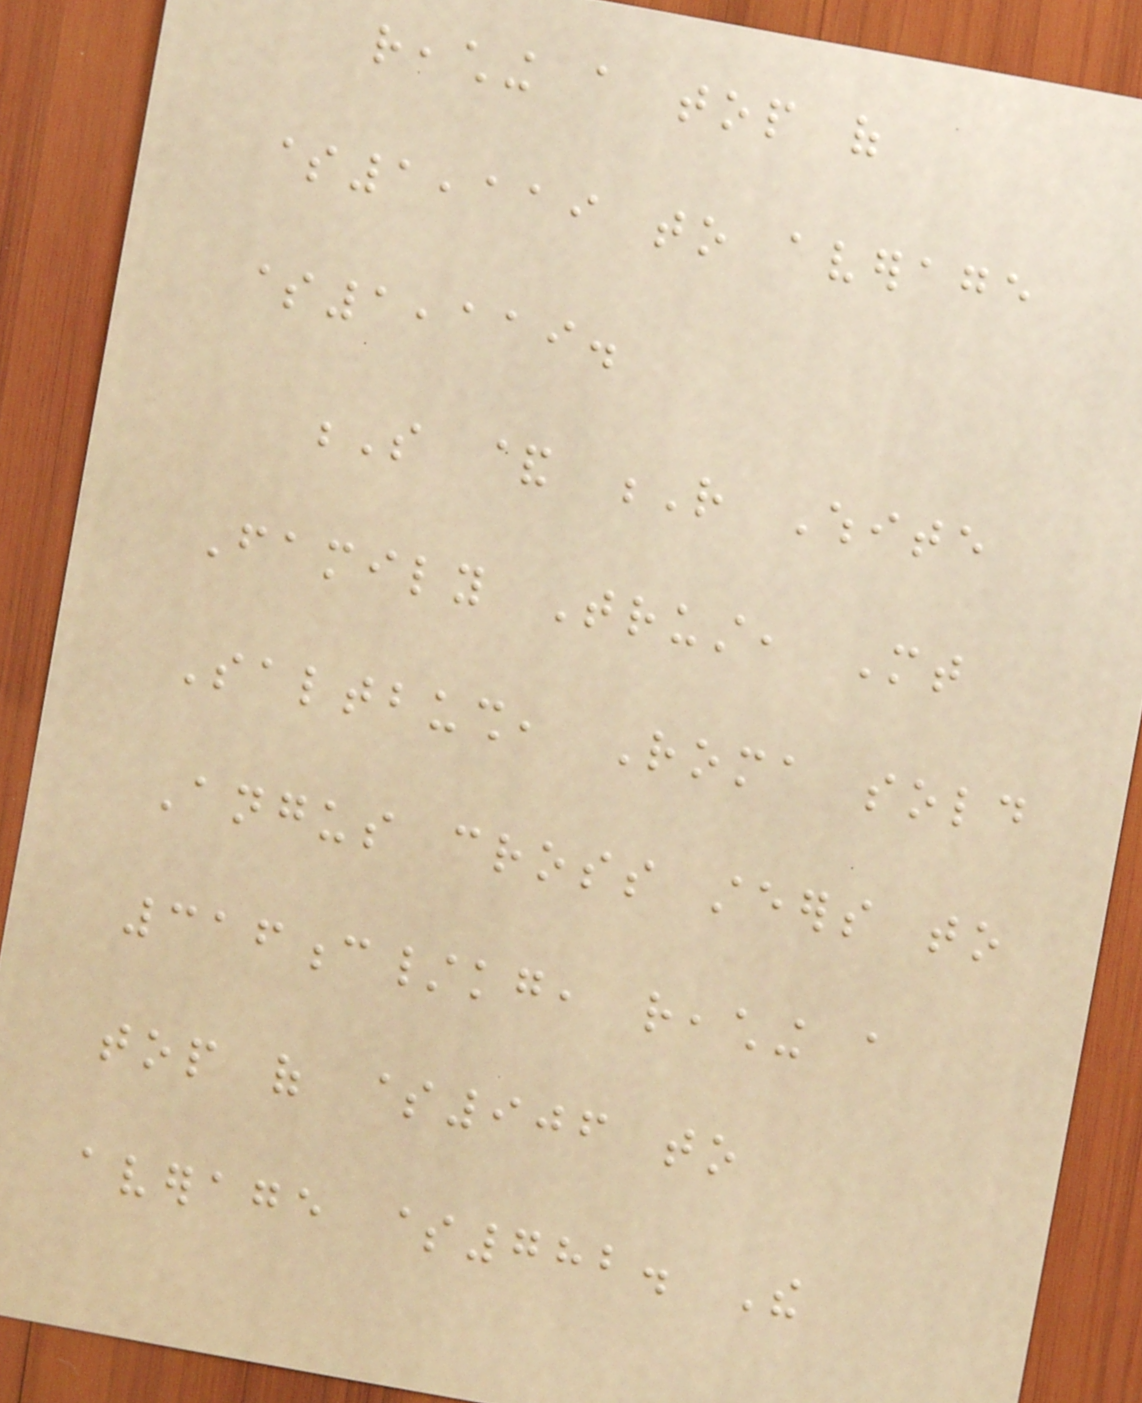reaching a top of
$1,119 to average
$1,119.
S & R White
Family Trust, Mt
Saltbush, Roma sold
Angus cross steers to
316c/kg, reaching a
top of $906 to
average $782. The
